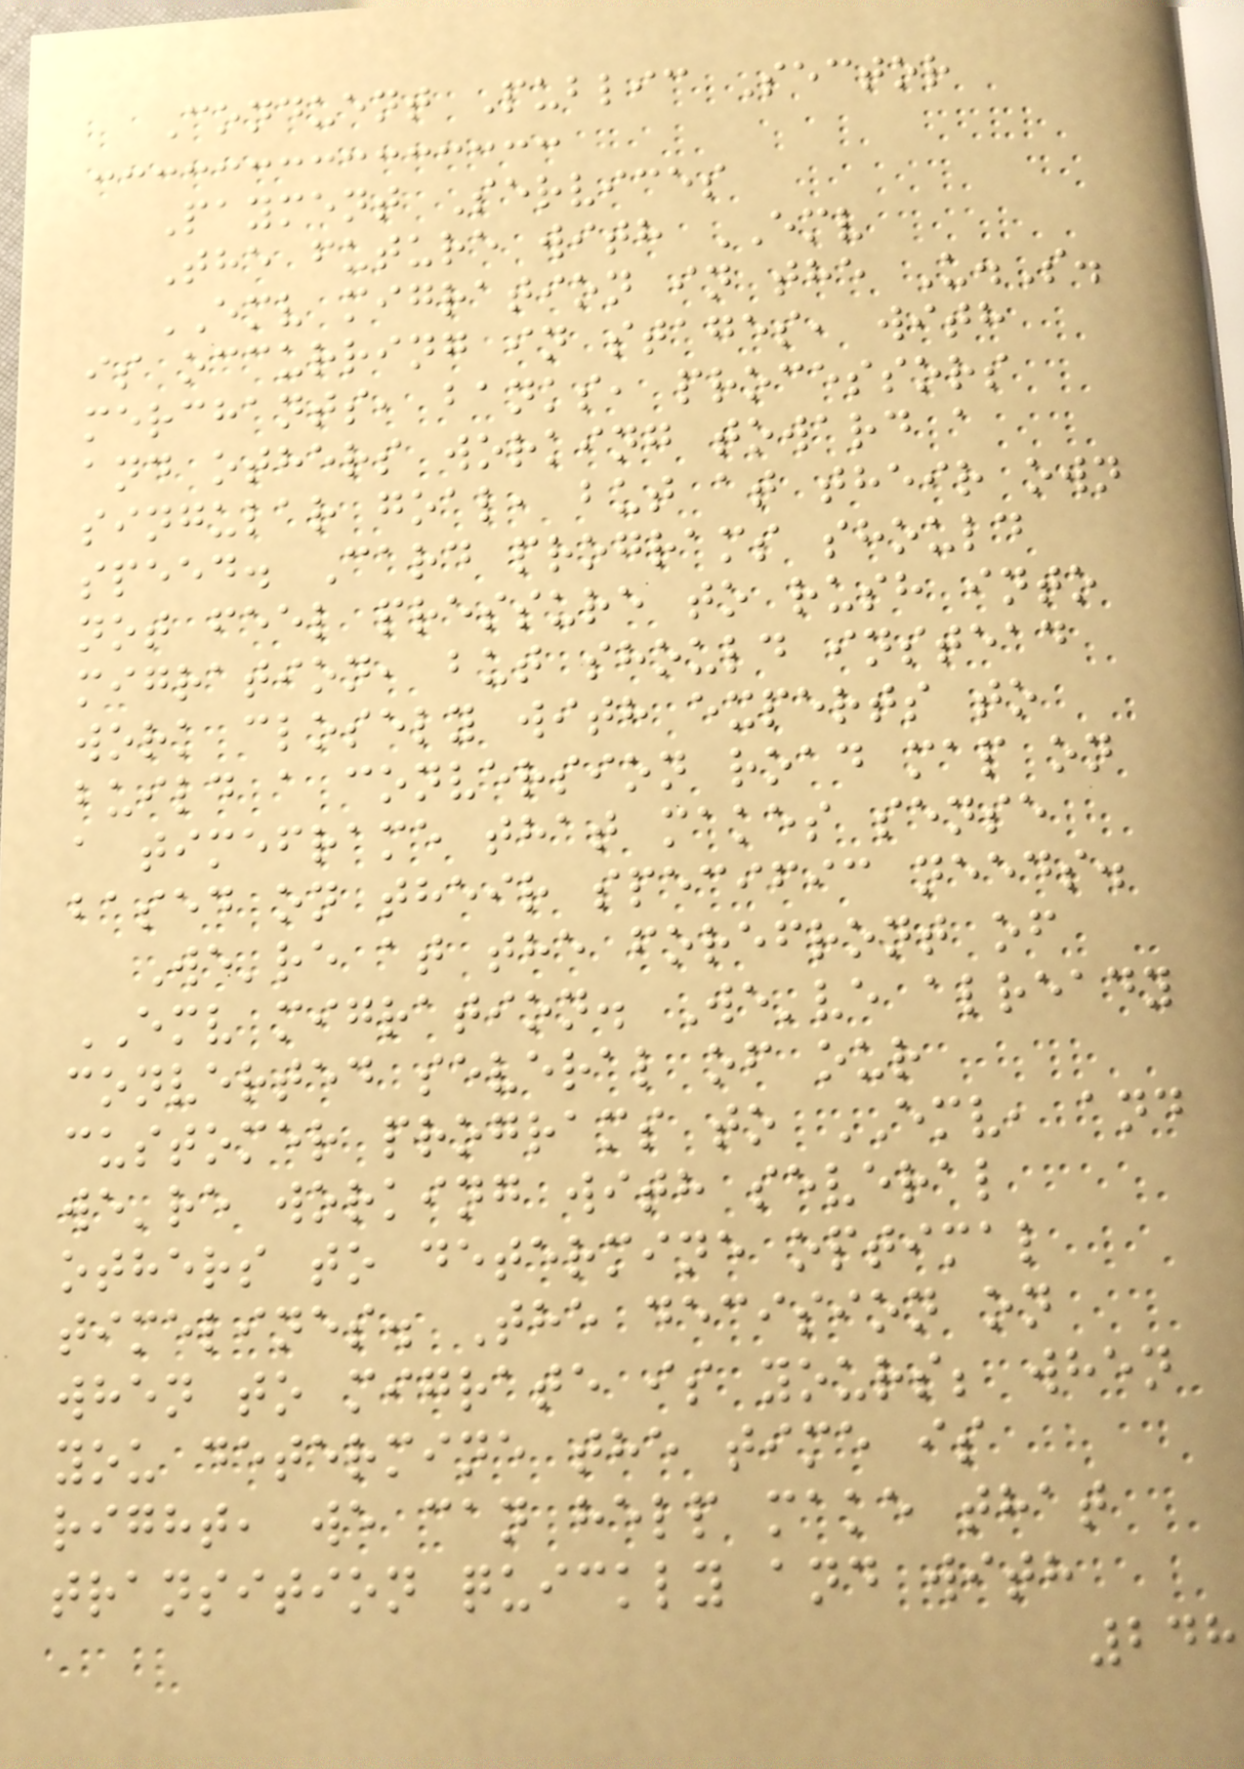Conduent Public Sector
Payment Services
The future with EMV
EMV migration in the U.S.
is occurring in stages, with
merchants, banks, processors
and others working toward a
singular goal, but at their own
speed. Card programs should
not feel pressure to rush into
migration, but should instead
work closely with experts to
build a conversion road map on
a timeframe that makes sense
based on their specific needs.
We're at the forefront of
EMV migration. We've already
converted several of our
customer programs to EMV, and
we're working with several
others to determine optimal
timelines. The decision on
when to migrate is yours; when
you determine the time is
right, we can help make that
transition quickly and with
248
